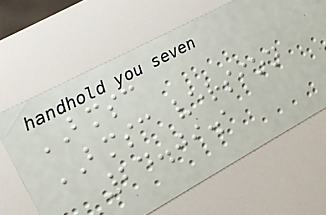BMSC
BMSC version
24.09.1
